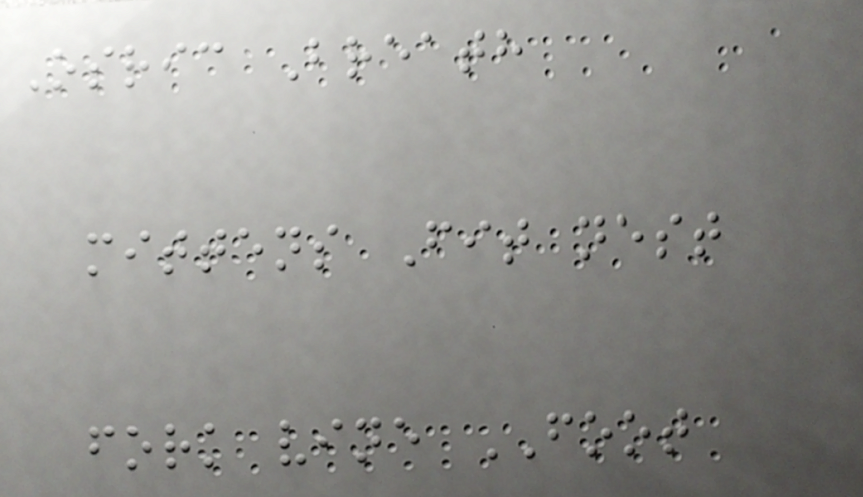Osric Breath
mittens Fit nest
fork vine FOOT
